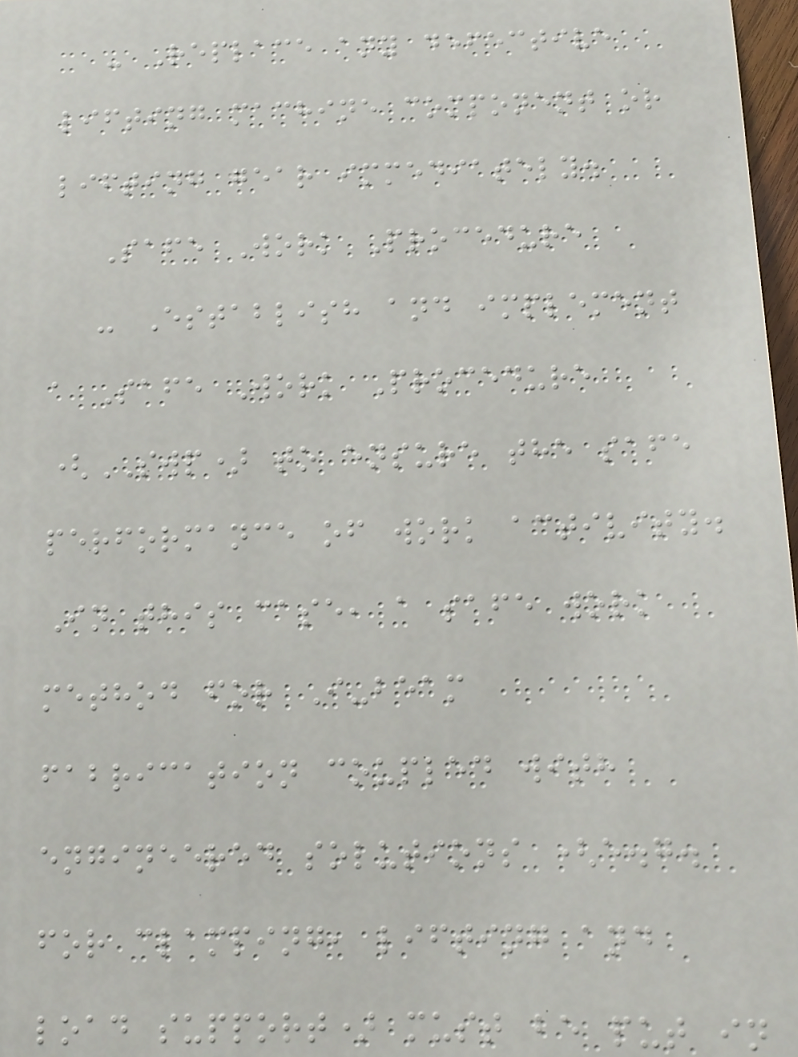- Replace any defective
lifting machine component or
lifting gear immediately.
Safe Work Procedure
- Establish and implement
a Safe Work Procedure
(SWP) to ensure the safe
performance of work activity.
In this case, a safe work
method for I-beam
fabrication coupled with
engineered solutions (e.g.
for clamping, lifting and
load support) must be put in
